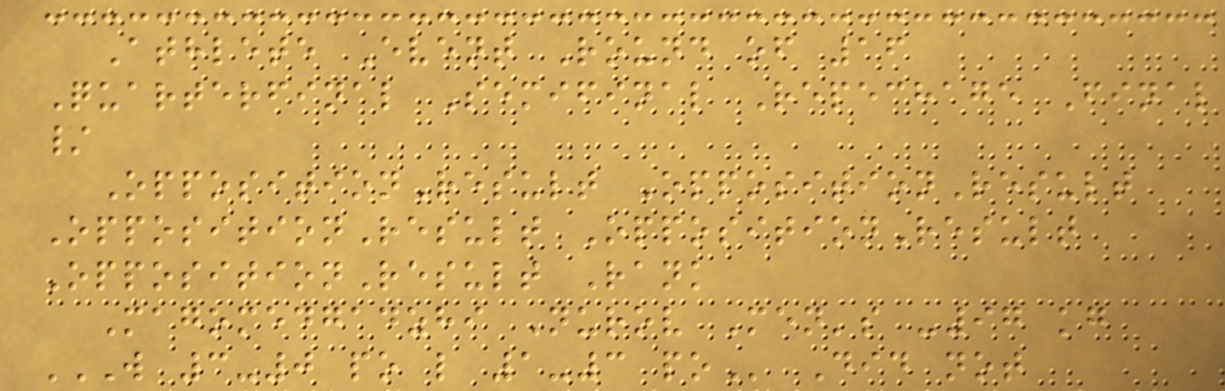Athlete Event Round of 16
Quarterfinal Semifinal Repechage Final
/
OppositionResult OppositionResult
OppositionResult OppositionResult
OppositionResult Rank
Magomedgadzhi Nurov Men's -97 kg
W 3-0 PO L 1-3 PO Did not
